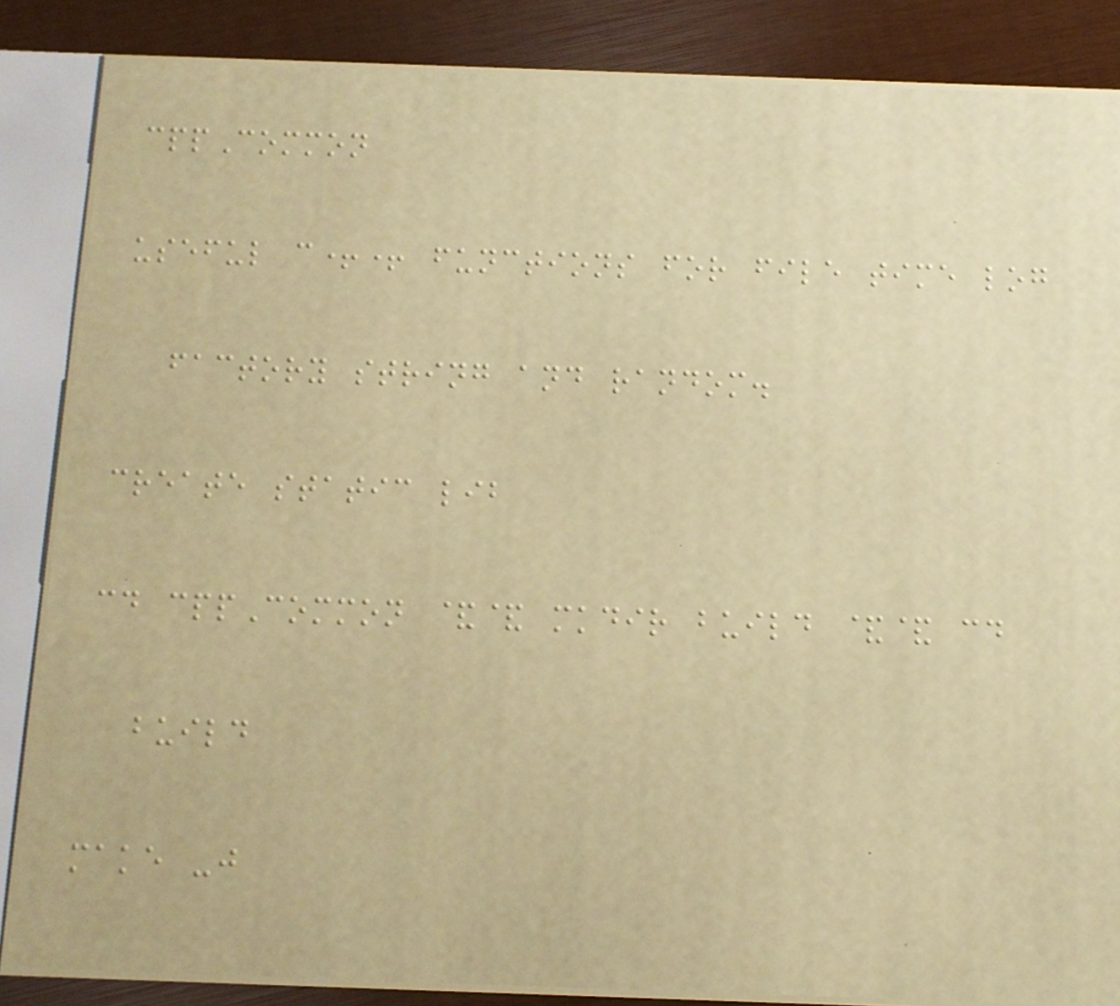cppCommon
useful c++ functions for file time log
factory string and random.
create static lib
cd cppCommon && mkdir build && cd
build
make -j
